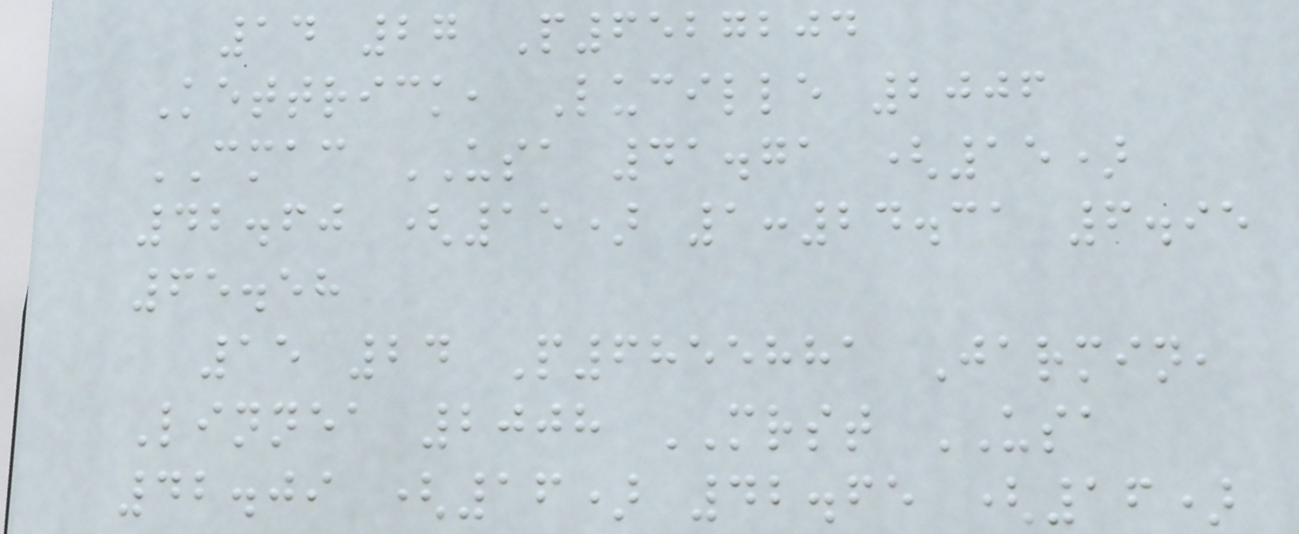14 27 P6527204
Kettrick, Lucille 2006
CMAC USA 41.71 (15)
42.60 (15) 1:24.31 6.95
65.58
15 24 P6855881 Jarmin,
Linnea 2008 MRST USA
42.09 (16) 42.65 (16)
